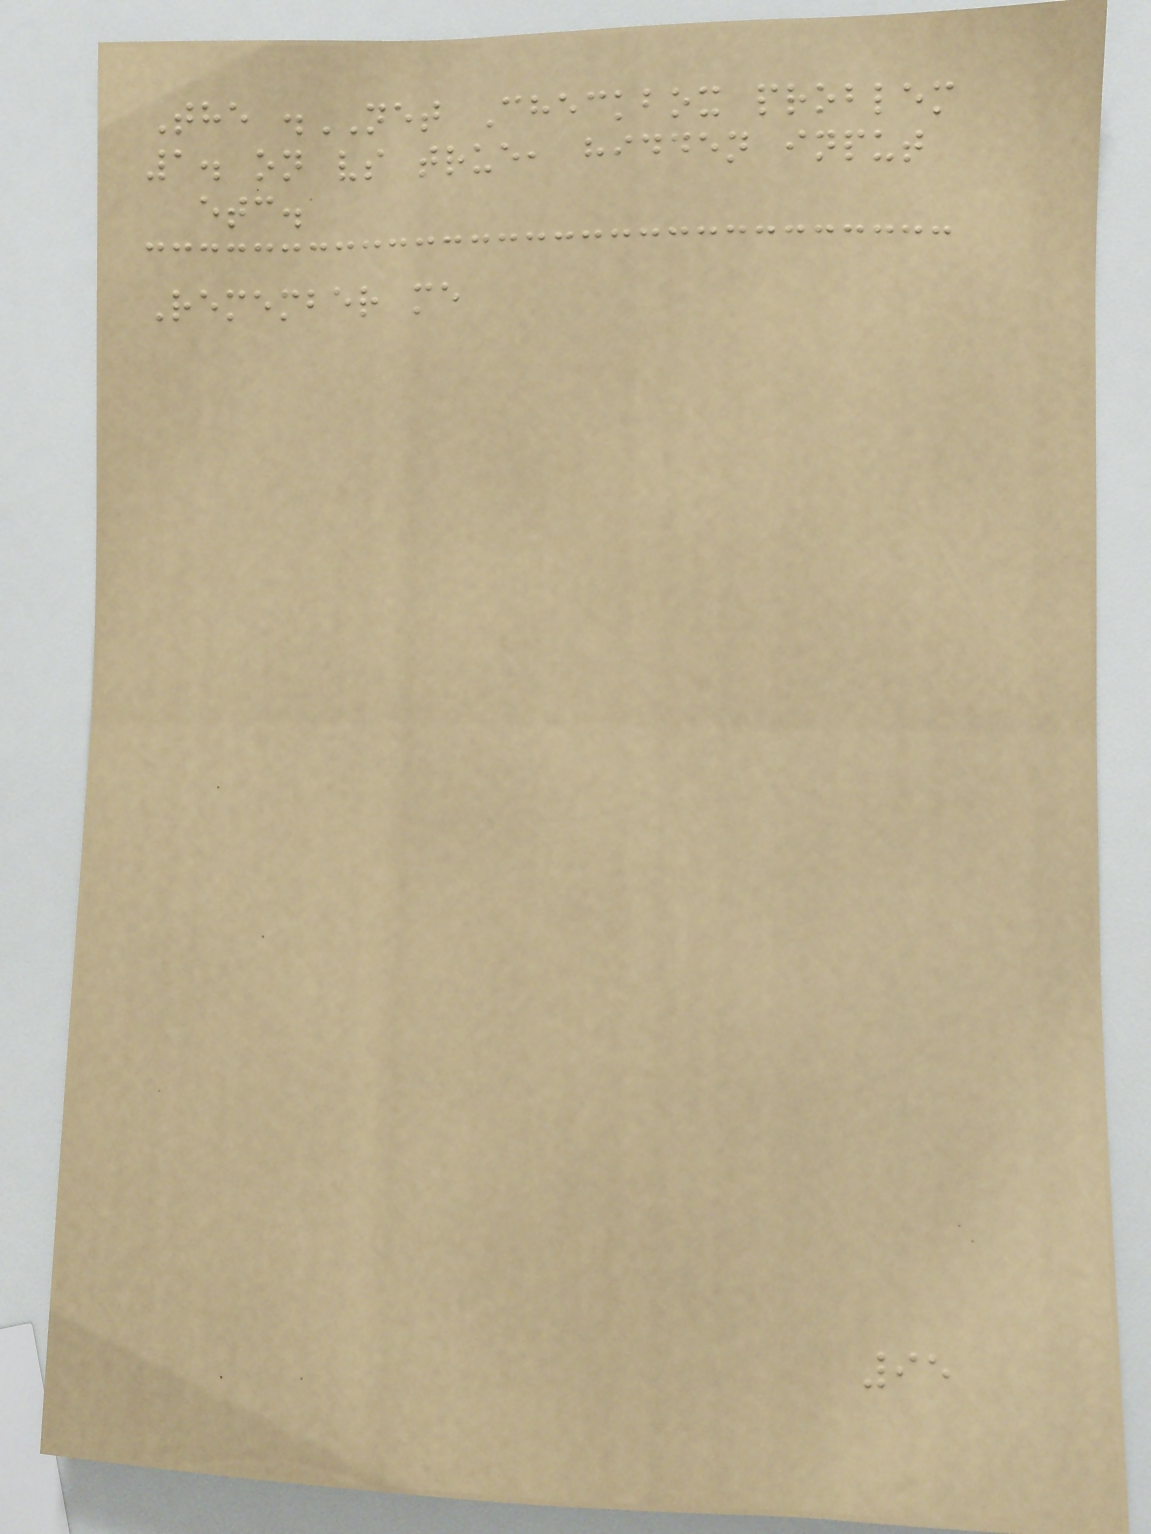The .NET Checkbox problem
1. on vs true, hidden input
etc.
Remember me
95
